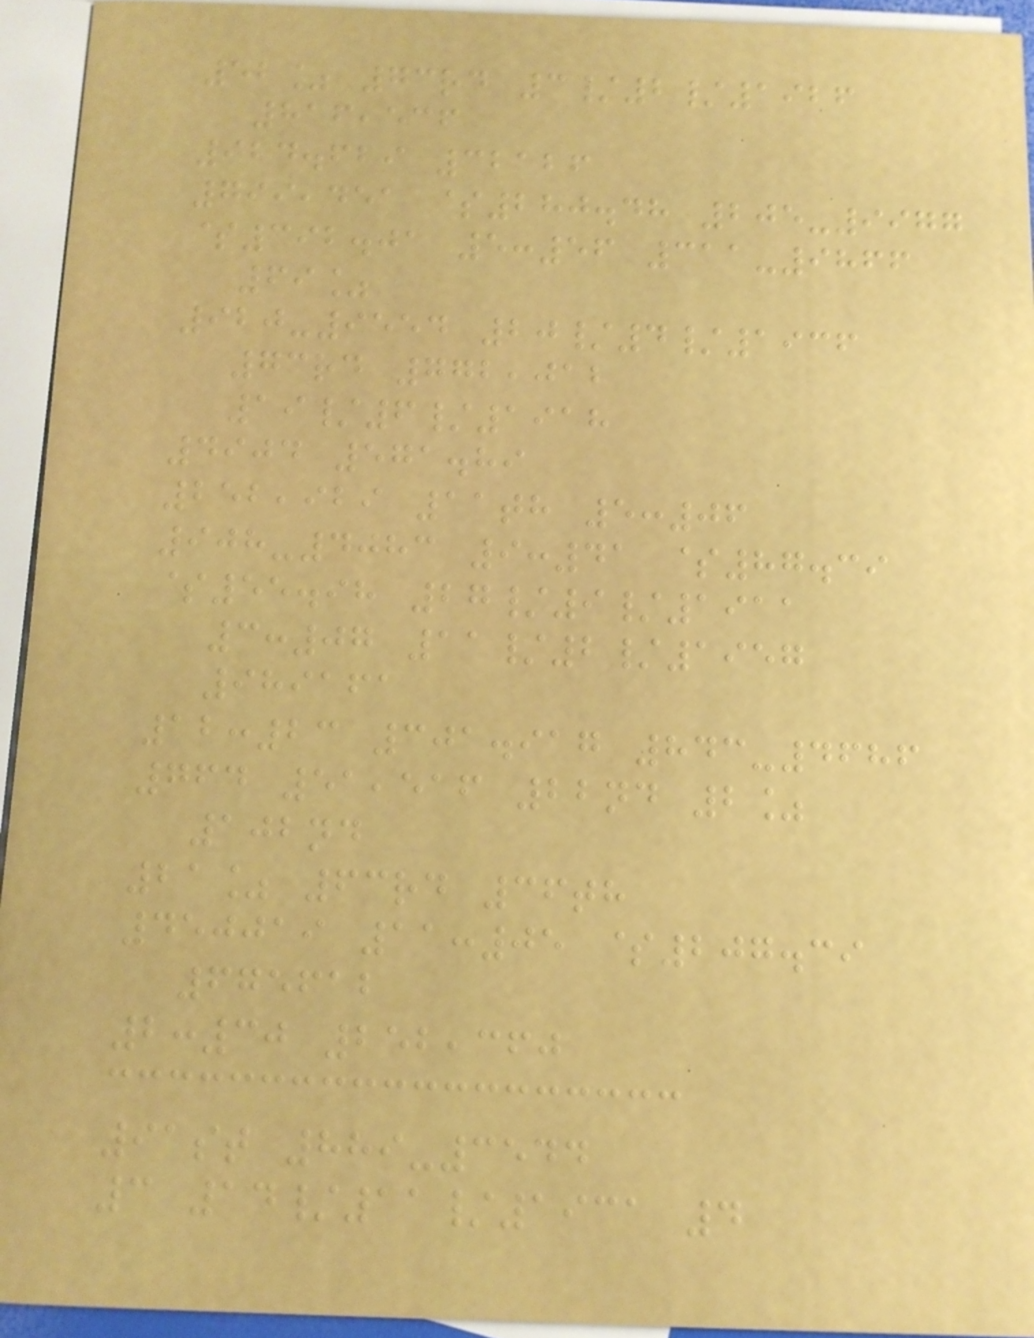52% 73rd 3/2/1926
816,536
924.629 32126
799,451 $280.48 205-9977
$392.01 5:56 311-9866
69%
920-9554 20/4/1936
73rd 772,012
19/6/1918
4904 571.89
252,929 11th 5:06
908-4083 9:41 $87.39
$55.98 27/9/1911
3:07 11/2/1957
989161
12:23 301.917 843-4686
764 51,516 22nd 2%
102nd
21% 63rd 36th
450019 11:05 $207.39
675612
2:30 252,360
91st 889-3544
3 14/11/1931 4
